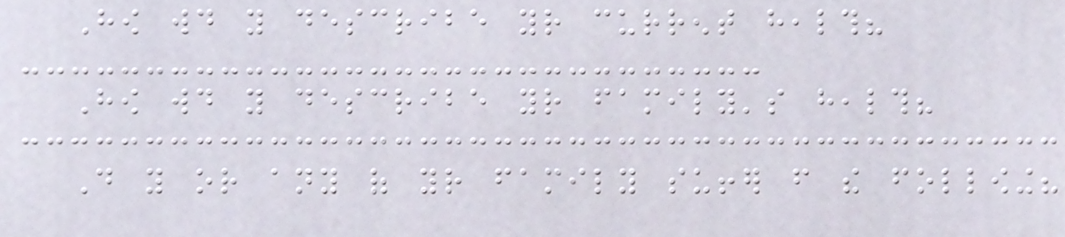How would you describe your current health?
How would you describe your family's health?
Do you or any of your family suffer from the following?
